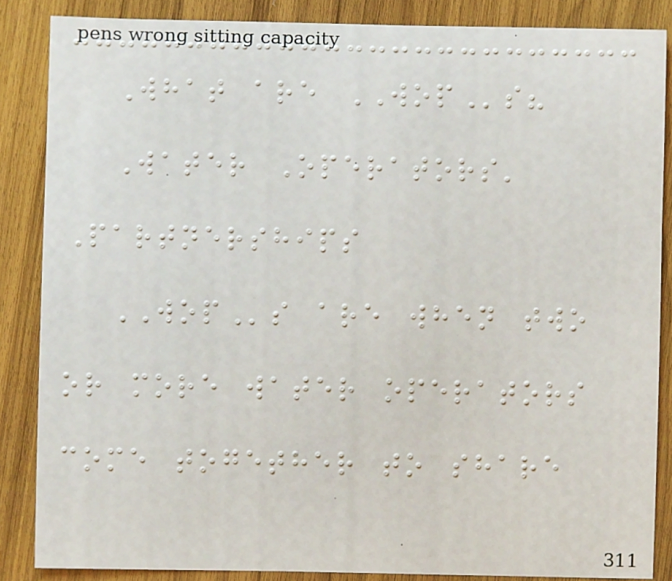What are WOPs?
Water Operators'
Partnerships
WOPs are when two
or more water operators
come together to share
